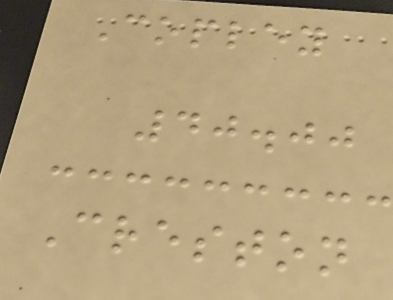Copley
40.00
Creston
